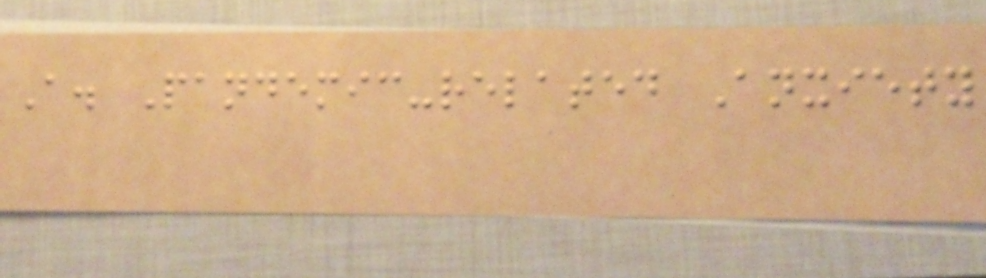A. Pandemic-related Anxiety
